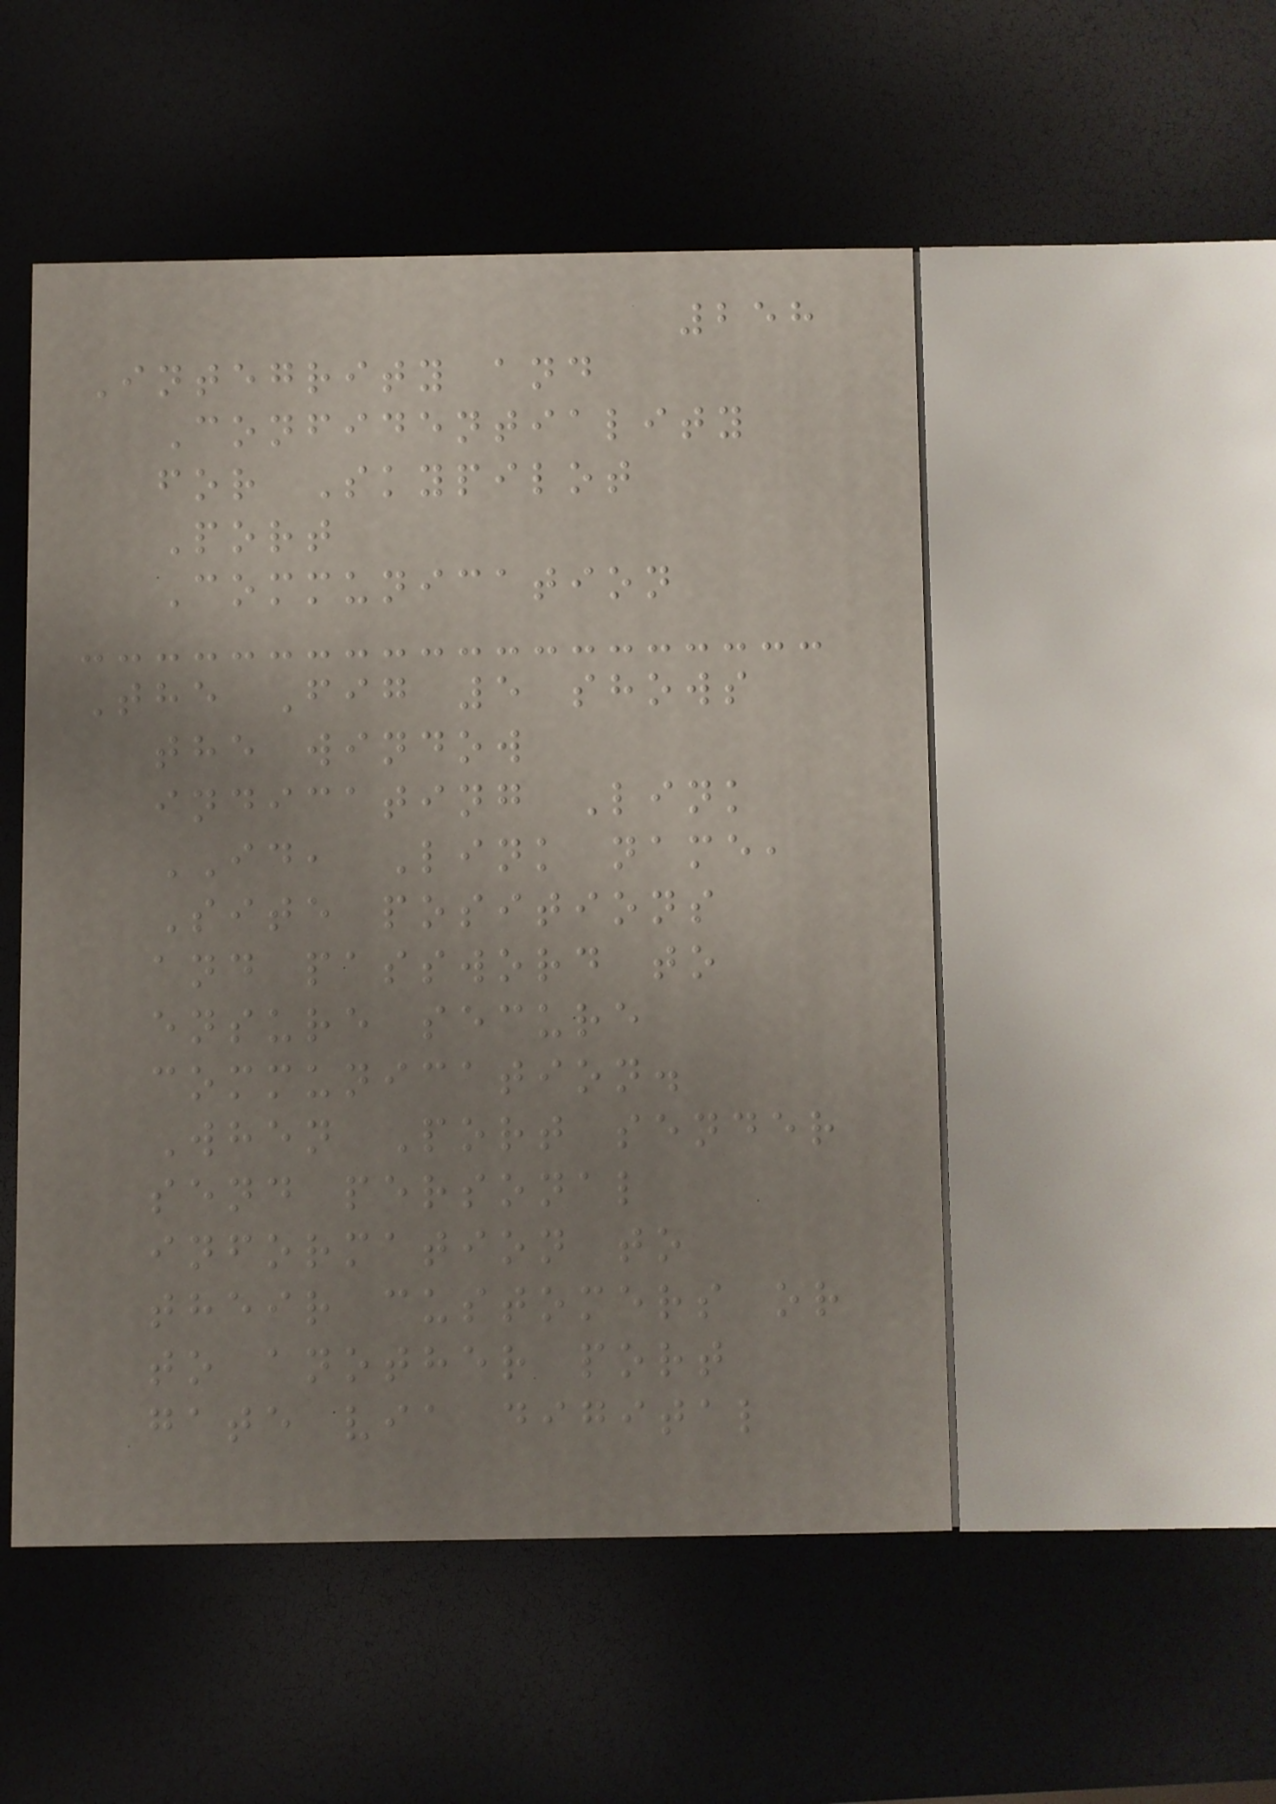258
Integrity and
Confidentiality
for Skypilot
Port
Communication
The Fig 5 shows
the window
indicating Link
ID, Link name,
Site positions
and password to
ensure secure
communication.
When Port sender
send personal
information to
their customers or
to another port
gate via digital
